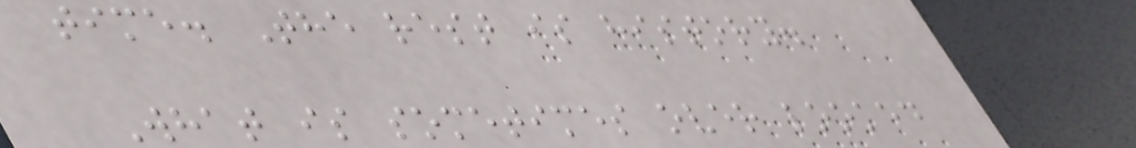time. The rest is history.
What is sometimes over looked
